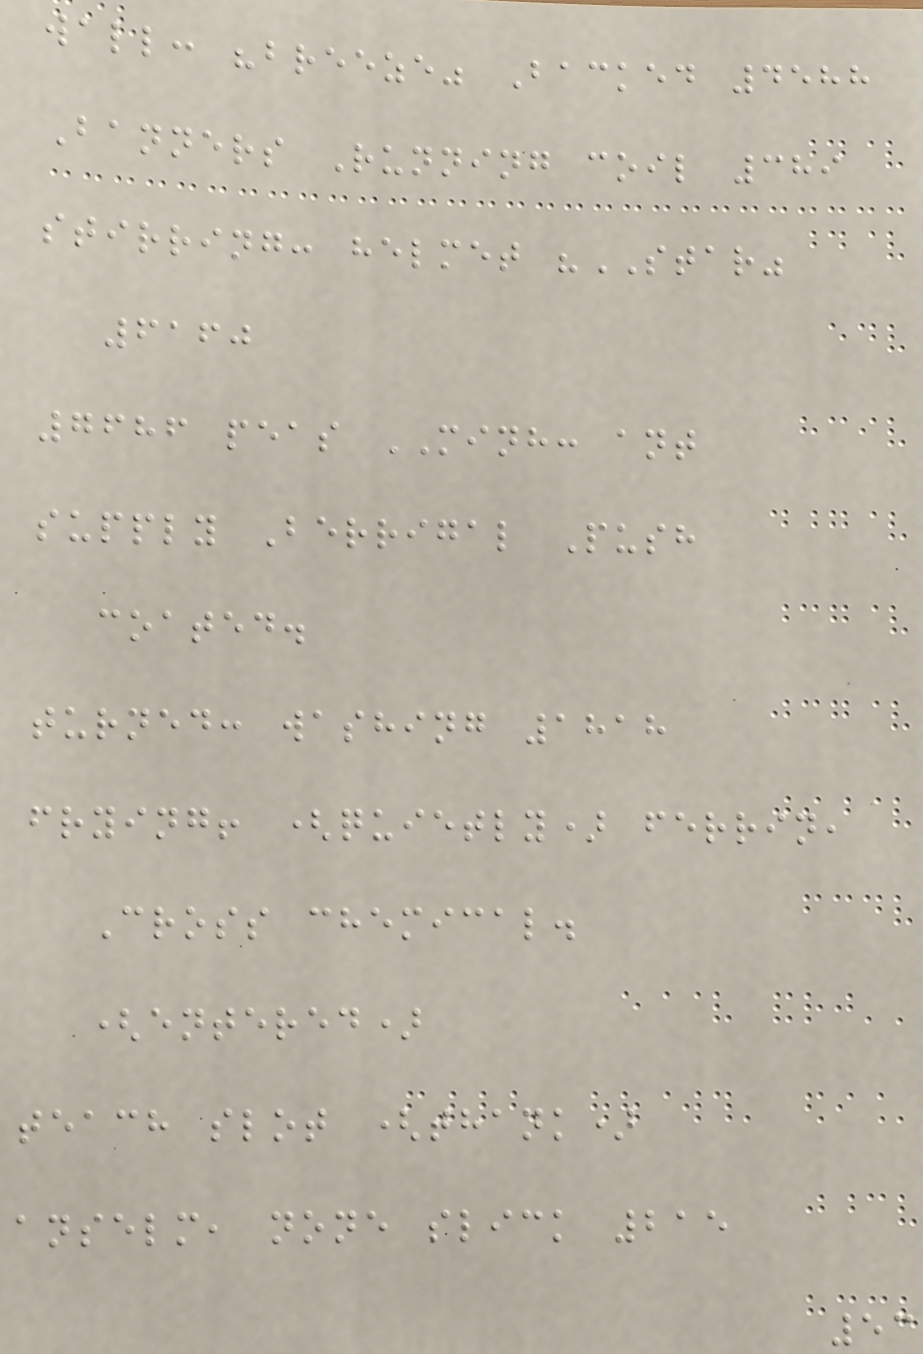wall: "breeze" Backed 4588
Banners Running coil 389
stirring: helmet "STAR"
6160
7686 peas MINH: ant
supply Berrigal Push
coated.
turned: washing 1818
frying! (quietly) ferrin,
Cross chemical.
(entered)
teach slot (thank)
anselm, none slick 215
53
